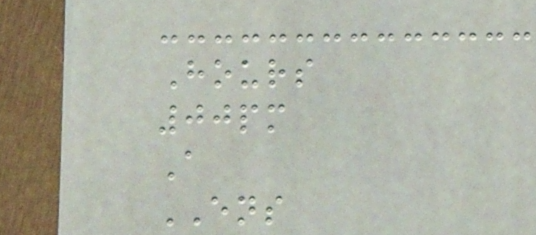Hours
00pm
A
ENS
